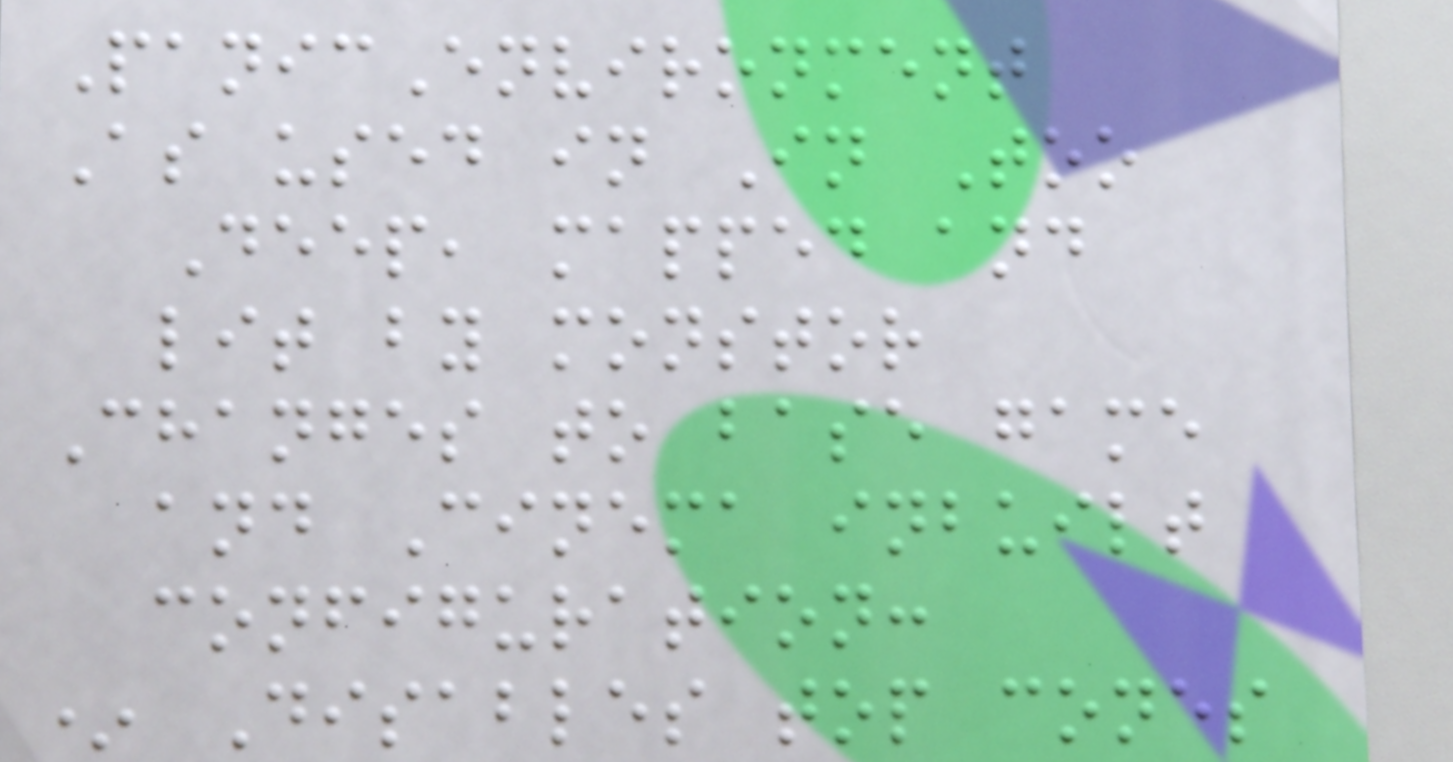PanicEnvironment
As used in In Too
Deep, mapped and
lit by monstor
Changes to base game
and Cinema inbuilt
configuration:
* Disables top cones
